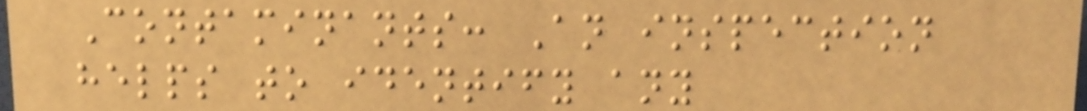Contaminants: An inspection
helps to identify any
